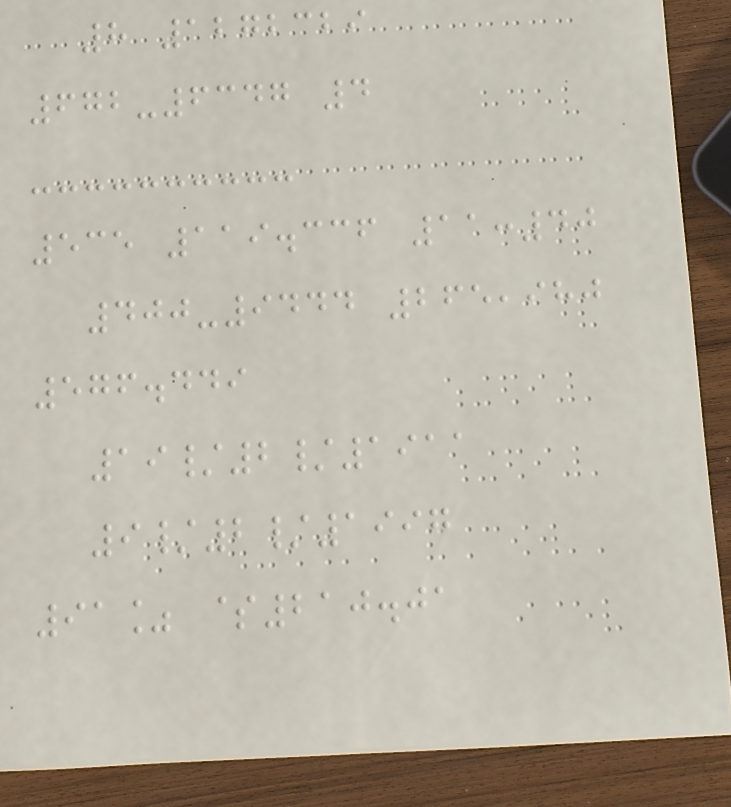8 1272329
672-6347 4
535 119.336 11:40
400-9444 265,980
576.449
19/2/1911
9/2/1997
91% $210.01
